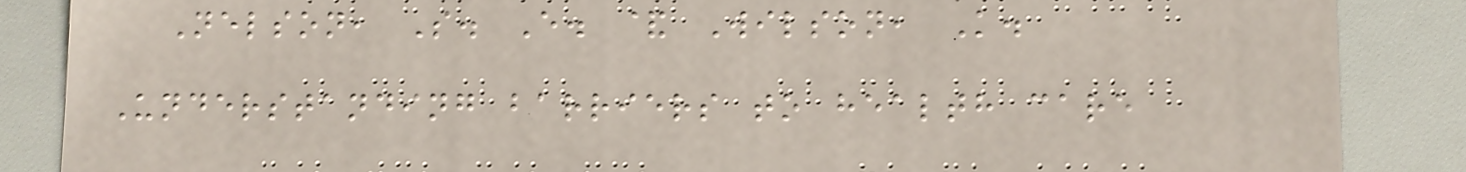Nelson, S. E. & Wilson, K.
Understanding barriers to health care
